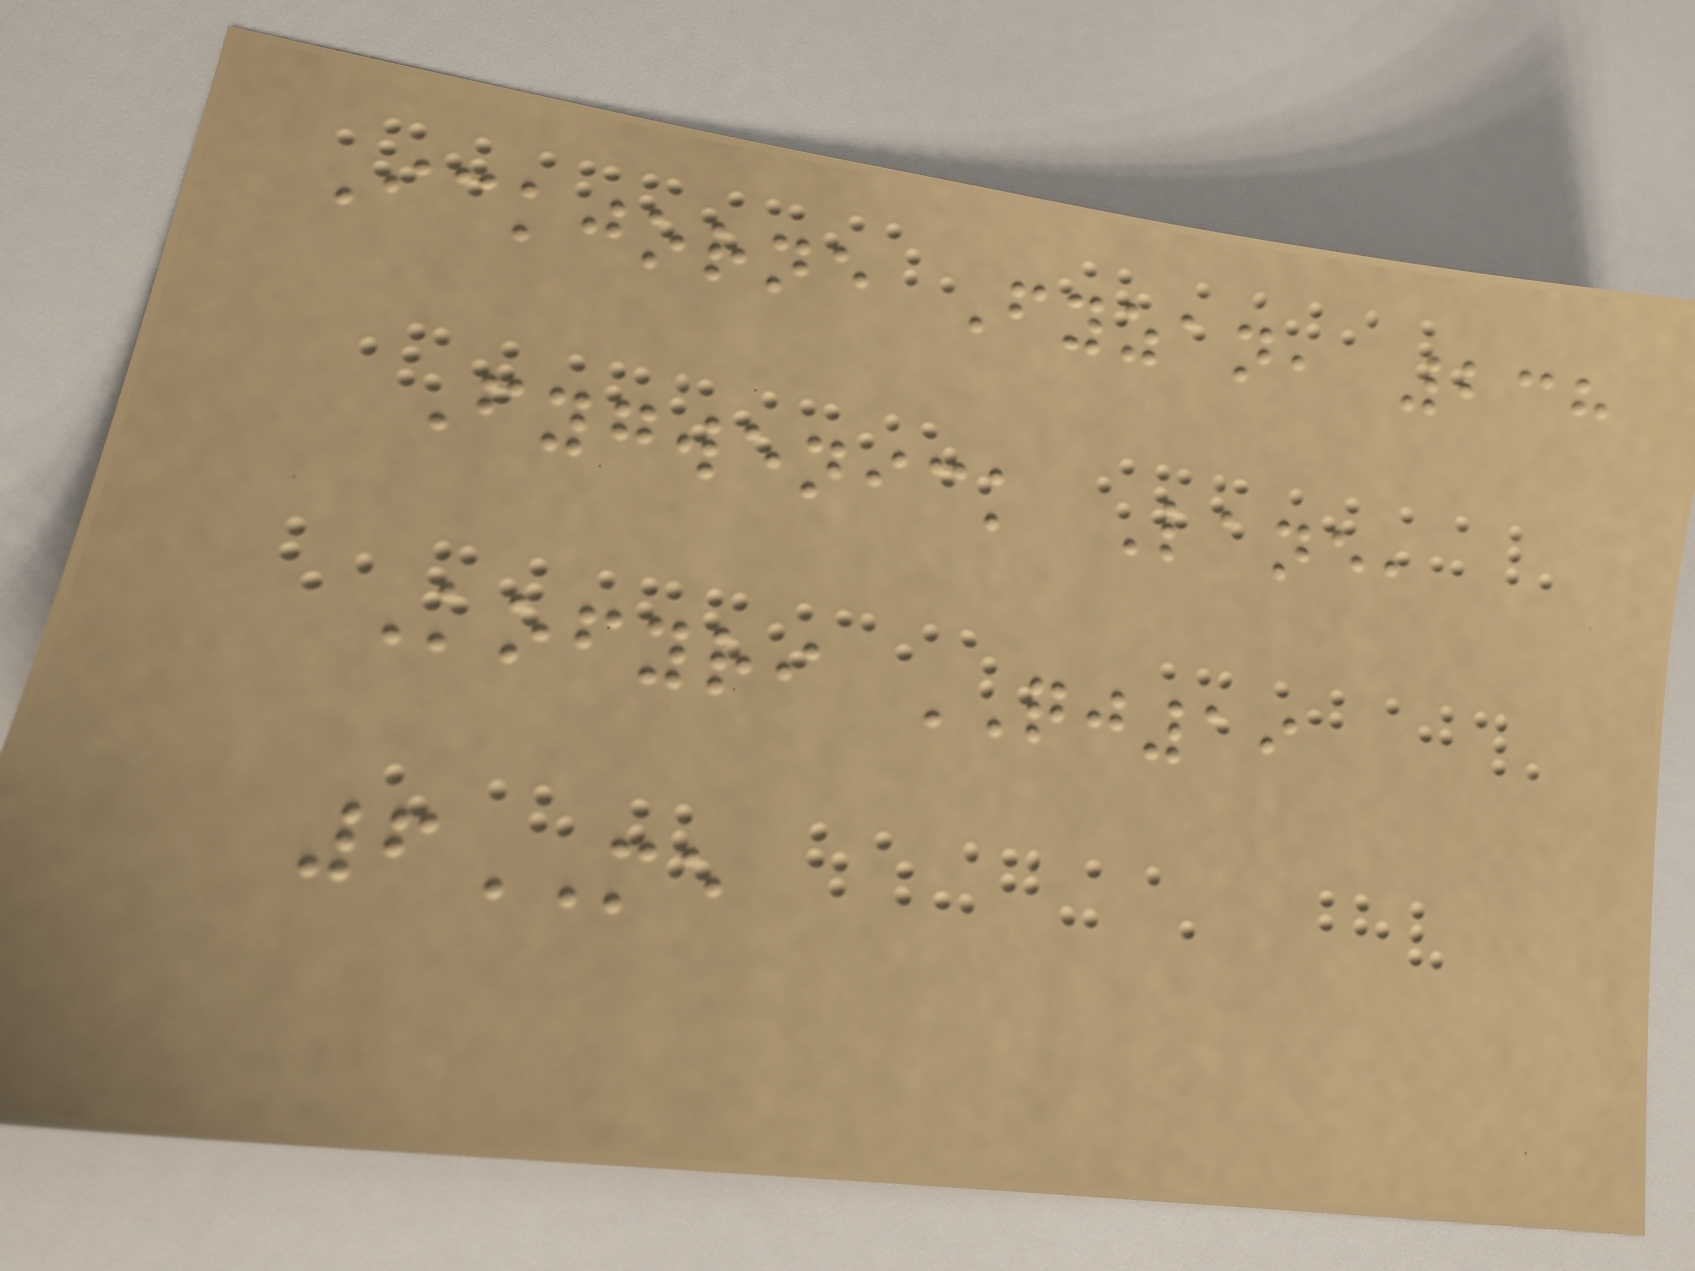Ickjorne Fyzan, 238
Fygwenick Lane,
Kofyri QJ19
6ME
